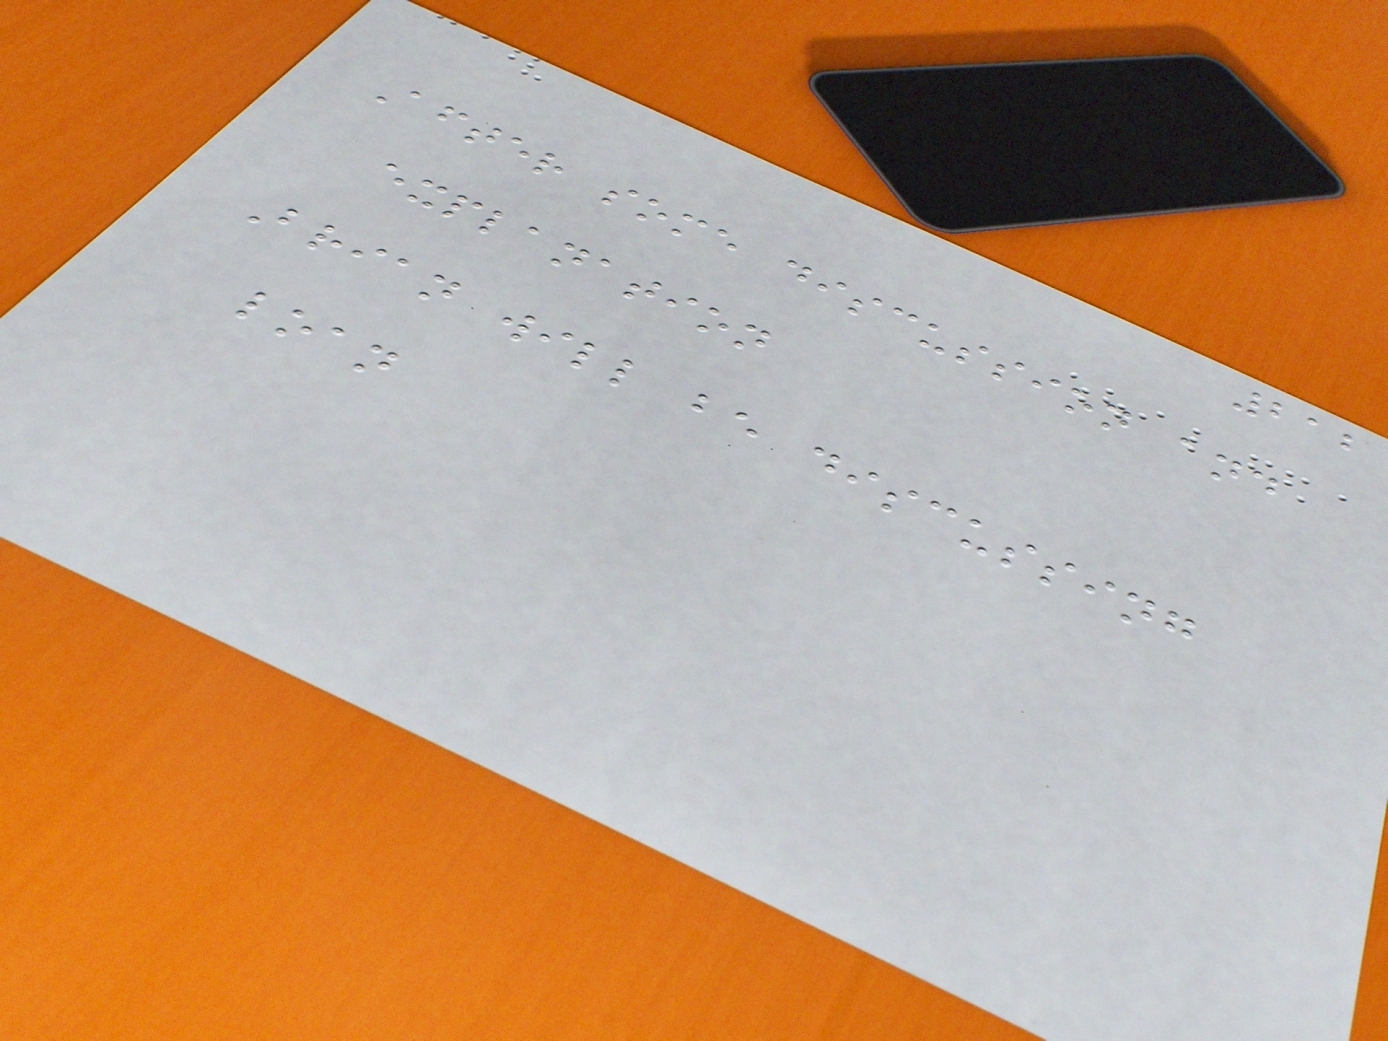212
After some discussion and
explanation
Brian will be discussing
loan
